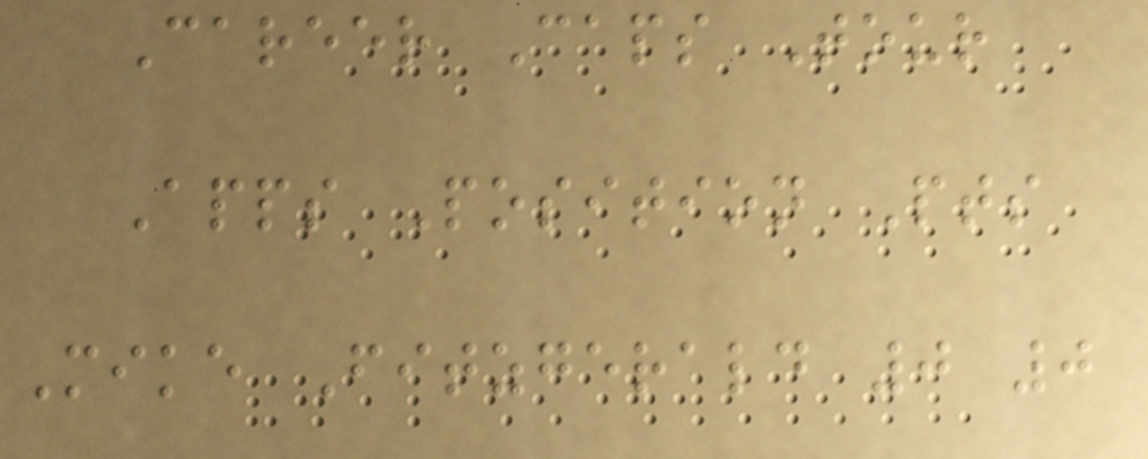Career Caps Tour
Apps Position Pts
Mike Fitzgerald 0 0
